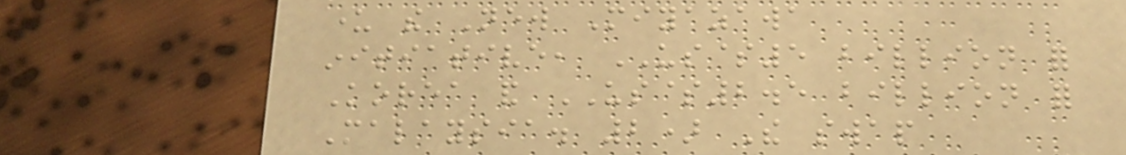under the New Miyazawa
initiative, US$5 billion for
Korea and US$2.5 billion for
Malaysia. 2) The swap
